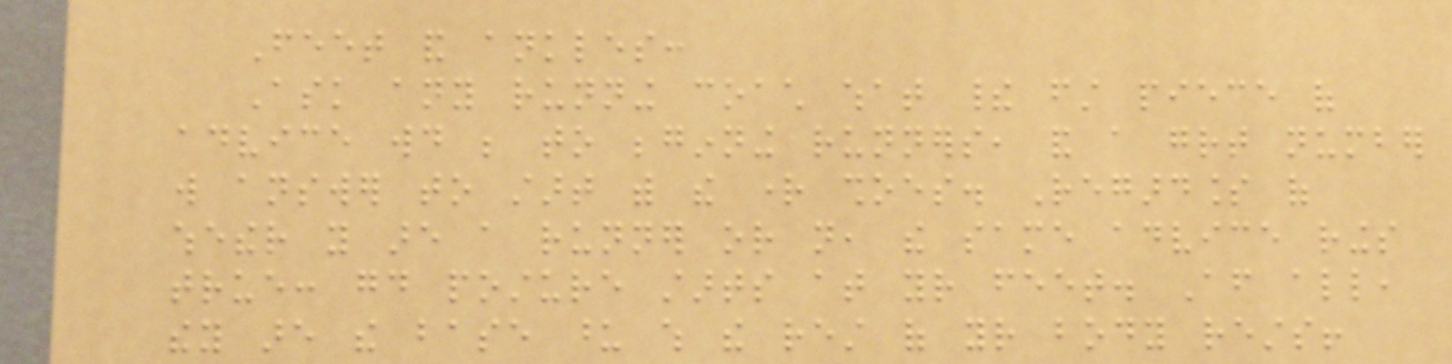Feet and ankles:
Ask any running coach what their first piece of
advice would be to beginning runners, and a great number
will answer to start with the right shoes. Regardless of
whether you are a runner or not, the same advice rings
true: good posture starts at your feet. After all,
they are the base upon which the rest of your body rests!
